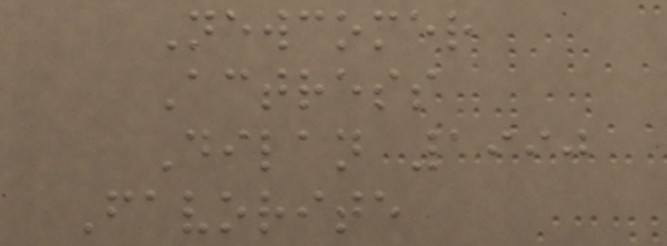Newcomer
Actress
Dilan 1990
Favorite
